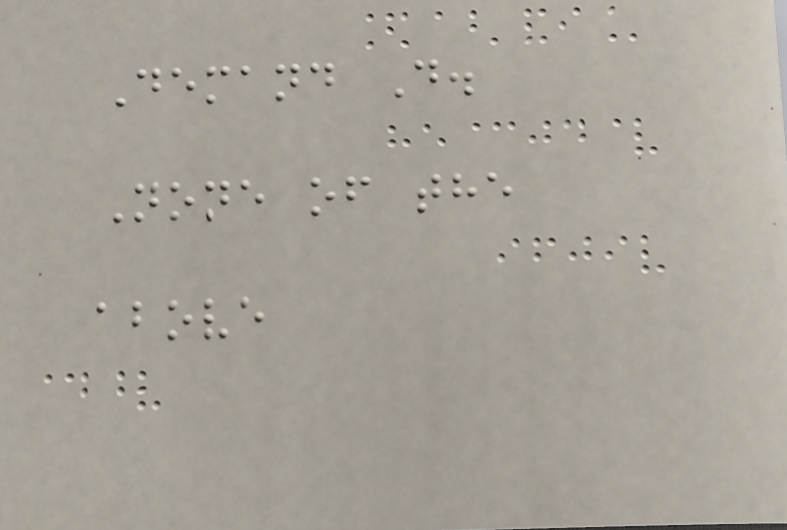Demand D.
None of the
above
